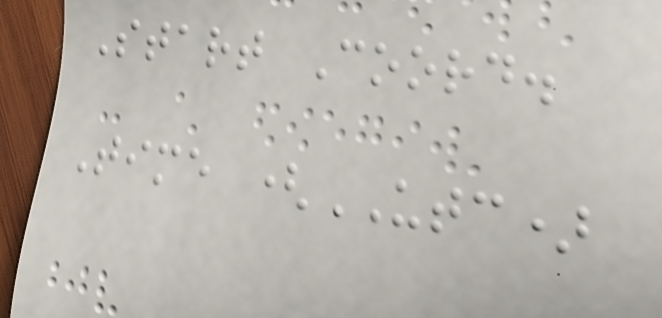Start Coord.
Time (UTC)
